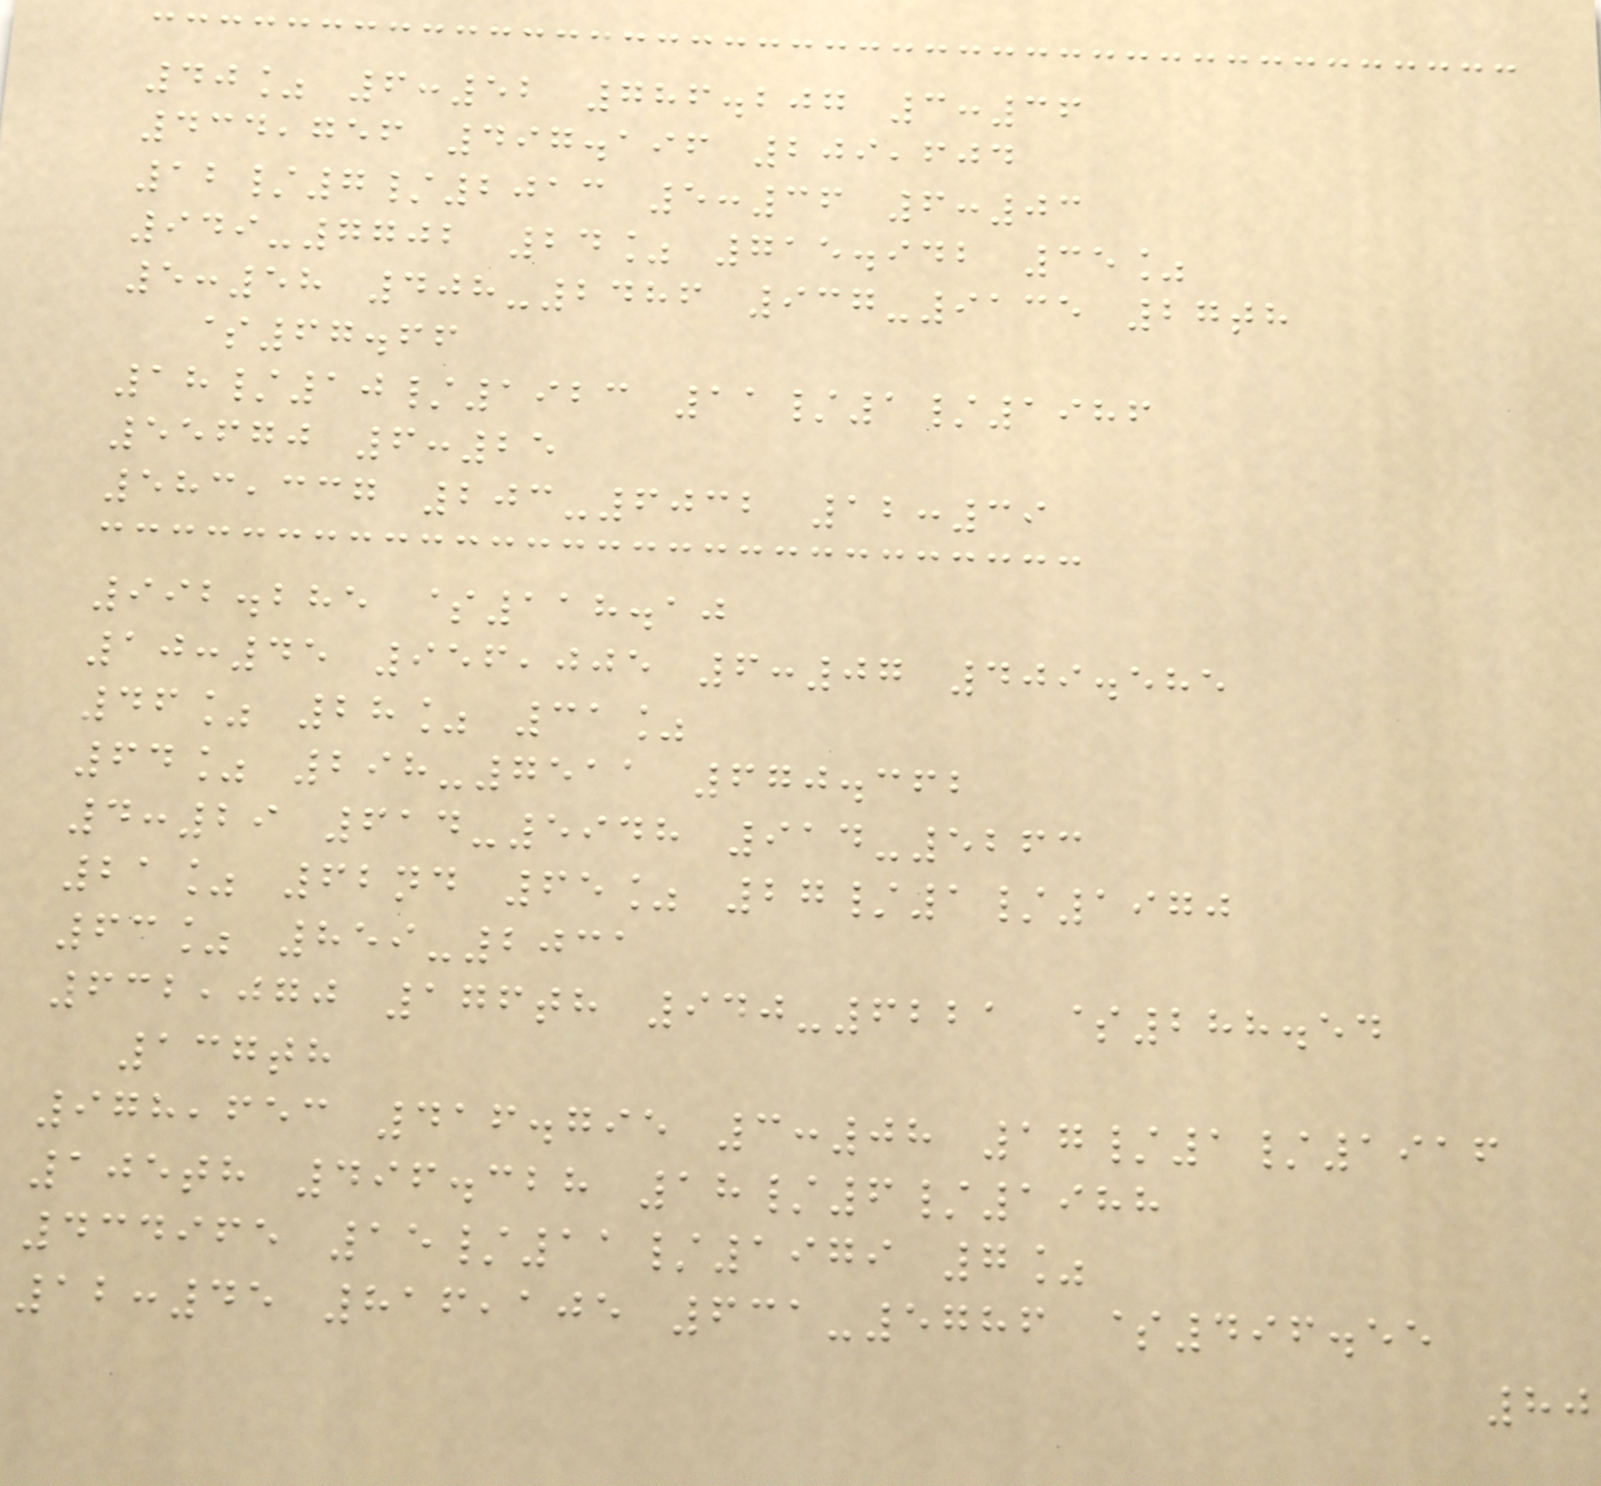40% 6:52 786.207 3:36
434,756 497.196 209,604
12/7/2013 5:36 6:03
949-7702 24% 715.942 35%
5:58 408-2486 937-9135 27th
$67.66
18/10/1923 11/1/1986
55670 6:25
583,337 203-6032 12:39
992.285 $118.10
10:45 956,005 6:07 409.585
46% 28% 31%
64% 298-7511 670.362
4:29 614-5948 914-5263
21% 62nd 65% 27/1/1970
63% 859-2031
632,070 176th 940-6221 $288.54
137th
978,653 416.795 3:08 17/1/1916
105th 496.328 18/6/1988
434965 15/11/1979 7%
12:45 816,105 631-5786 $496.55
80
